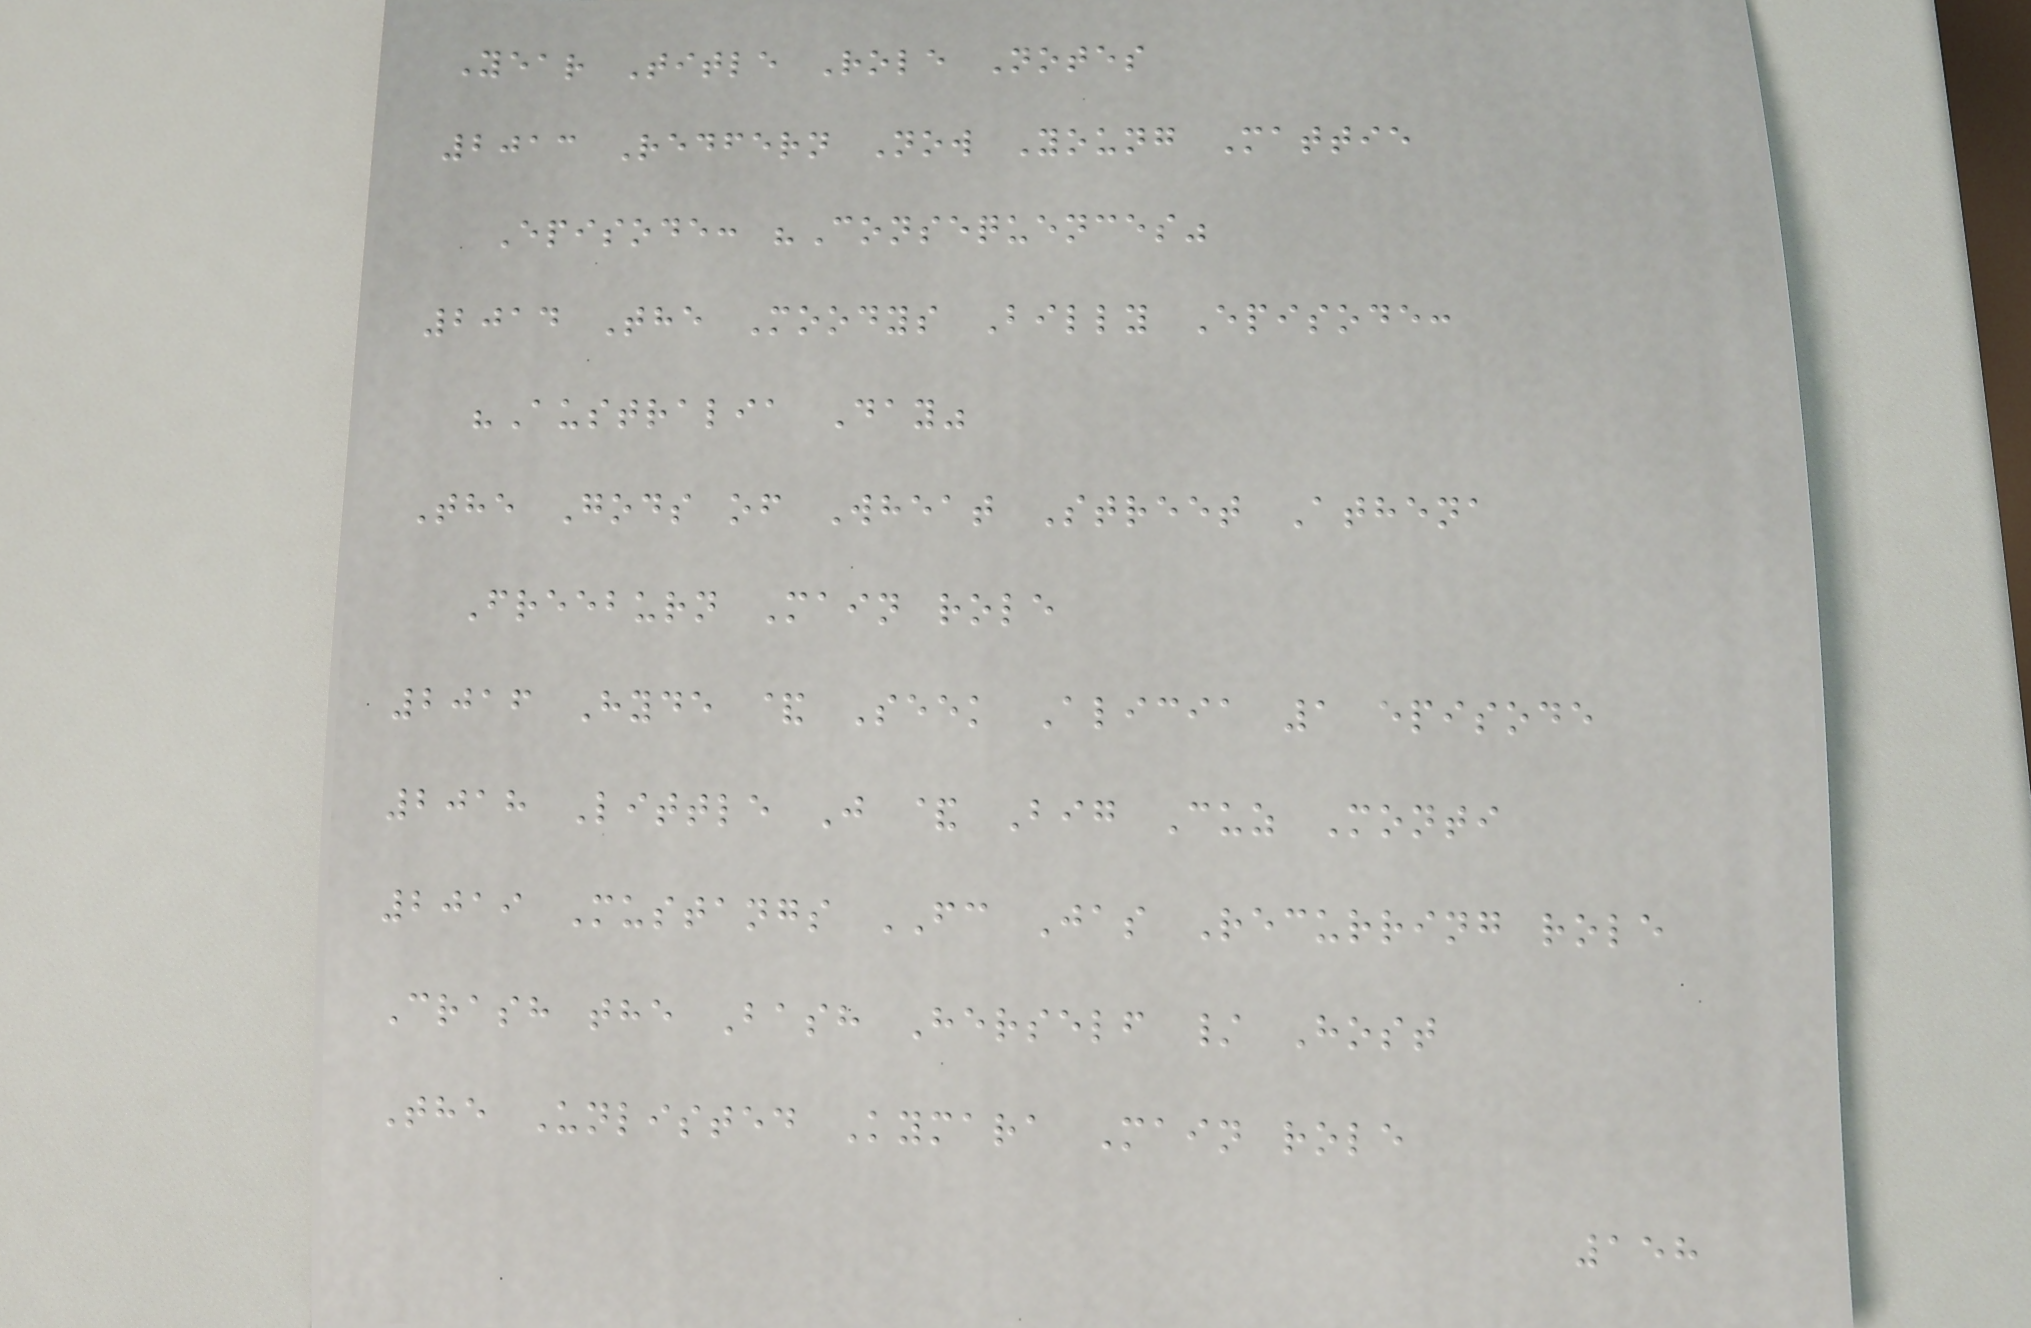Year Title Role Notes
2013 Redfern Now Young Mattie
Episode: "Consequences"
2014 The Moodys Billy Episode:
"Australia Day"
The Gods of Wheat Street Athena
Freeburn Main role
2016 Hyde & Seek Alicia 1 episode
2018 Little J & Big Cuz Monti
2019 Mustangs FC Jas Recurring role
Crash the Bash Herself / Host
The Unlisted Kymara Main role
158
